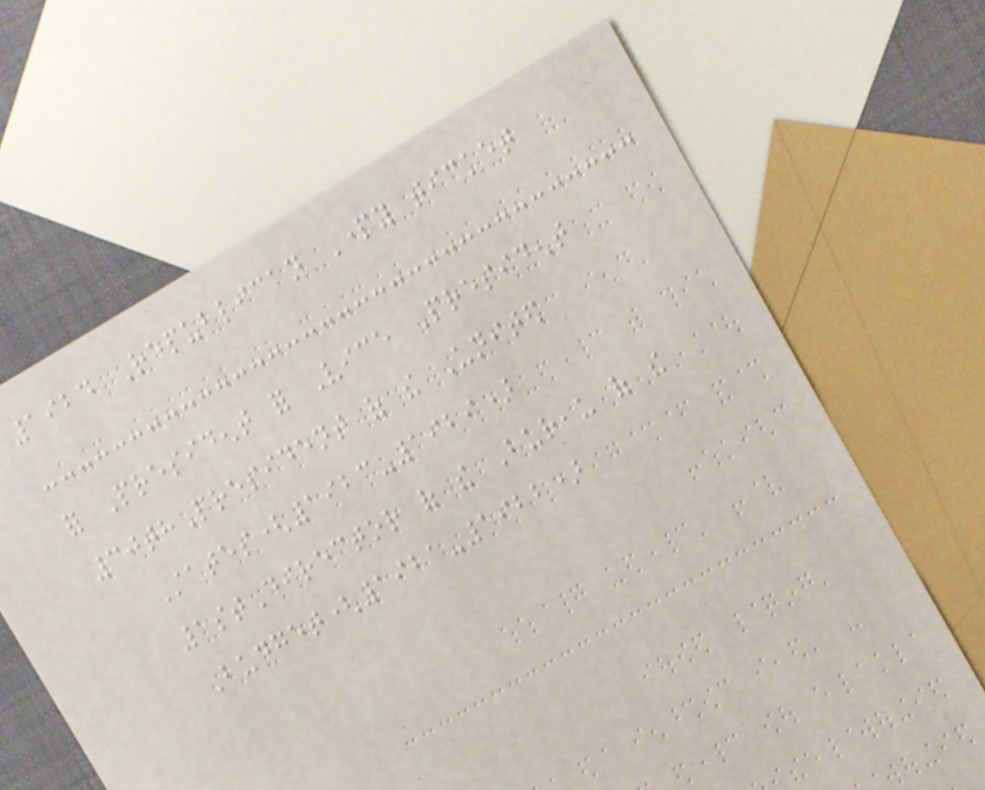1924 Republican Party ticket
for President for Vice President
30thPresident of the United
States(1923-1929)
1stDirector of the Bureau of the
Budget(1921-1922)
